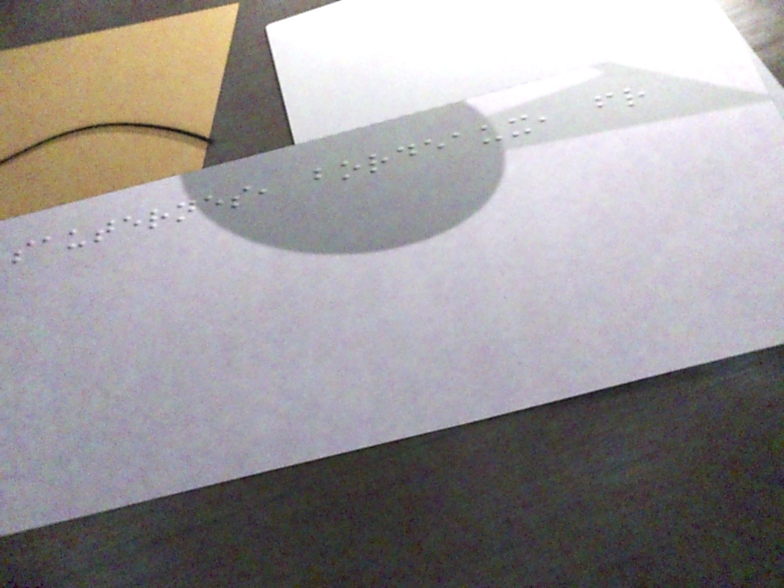sauternes, bordeaux, fr
